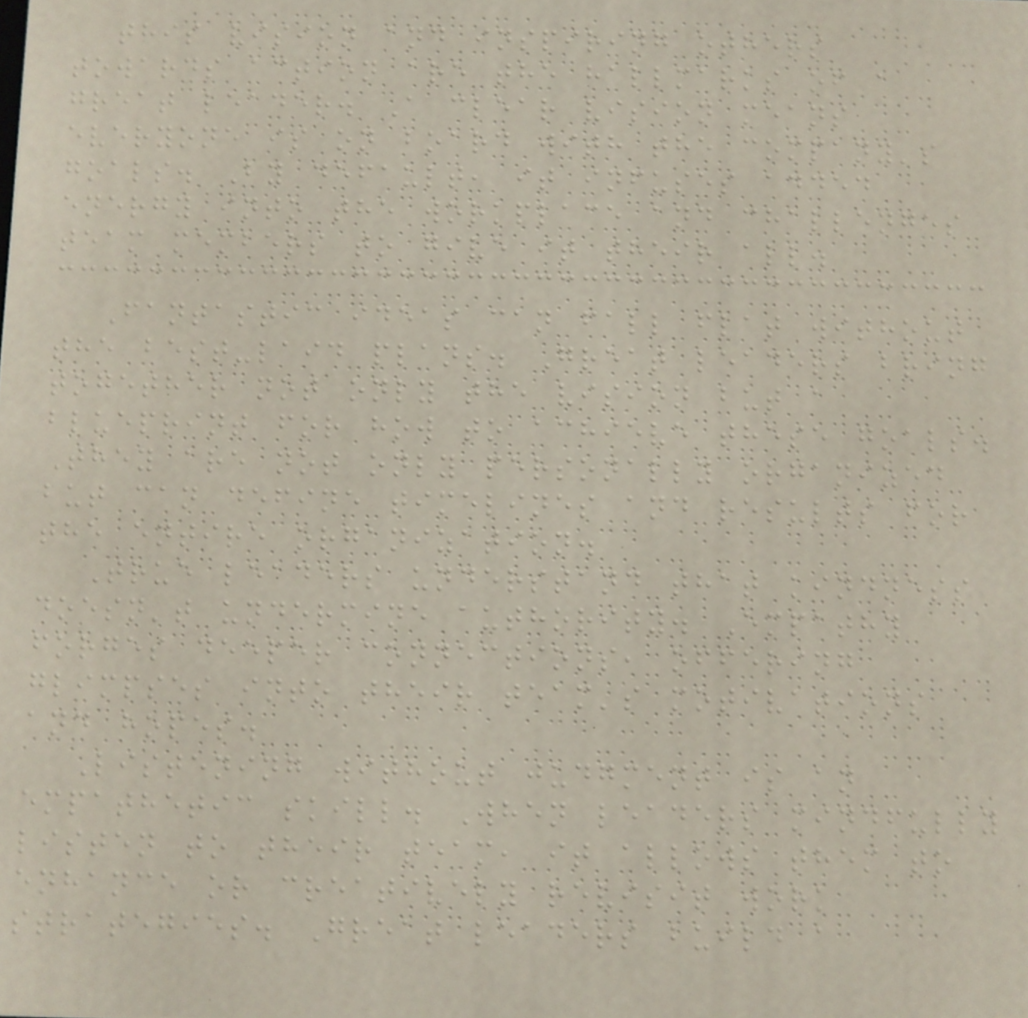this vision and inspiring others
towards action are the hallmarks of a
great leader. A clear vision means
everyone is on board with the company's
goals. By default, it infuses added
energy into the workplace and challenges
team members to give it their all.
Fantastic ideas can fall flat without
the best-laid plans. Great leaders bring
together not only the vision but a
blueprint for how to achieve these goals.
They are not only personally organized
but can define timelines and results for
the entire organization.
True leaders understand that kindness
doesn't undermine authority. Empathy
forges deeper connections, offering
glimpses into their team's motivations
and hopes.
Listening without judgment is an
empathetic skill. When leaders mindfully
listen to their team, it allows them to
enhance or creatively revisit work
strategies. Great leaders build a
